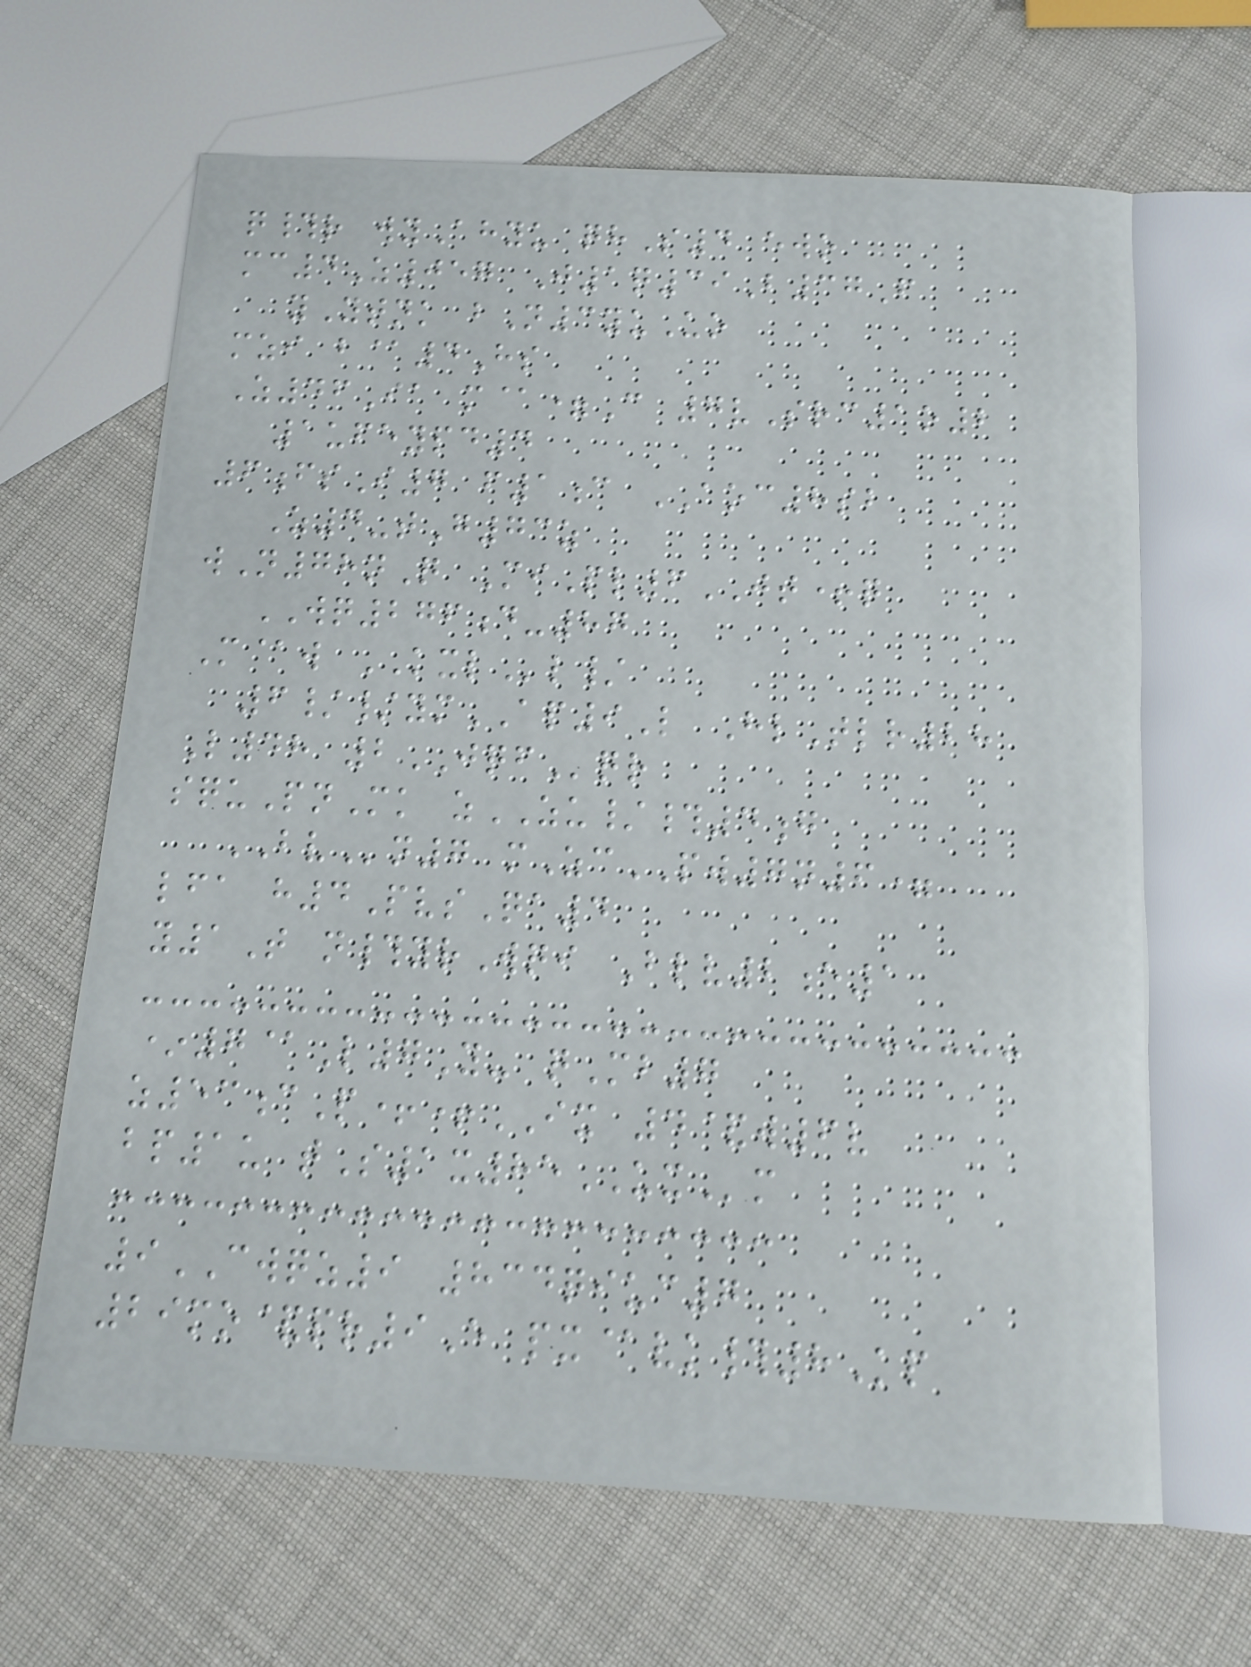q#r wyAhyu qhS4 ewo
mc4Z057 J1q39B37F
yYtnk bN3yuUo
mzi b@4Hs
Z46Ia m@=C 7vSrc1o2
1ufeypd4
6fsI7 f1c AOC8sb
Z4-tG73z
wN78nQ MiPl6JT+q
WQ276d-87
M@w KXLl/
6//ymAP9L HlTlr28
L48 2JQFqr
squPnMk zZU/#4g
BVn7 mZcPW7n6=
lfa h4PvsQa4
y1T n#yrWqi Blv2e1
*7@L7Y- qMb7
z53cP++IX 4&w6v
bp1u tS1x85UXm
9CWQZ9 834qiuc7
29mo&pr9E px@vk#8Kp
